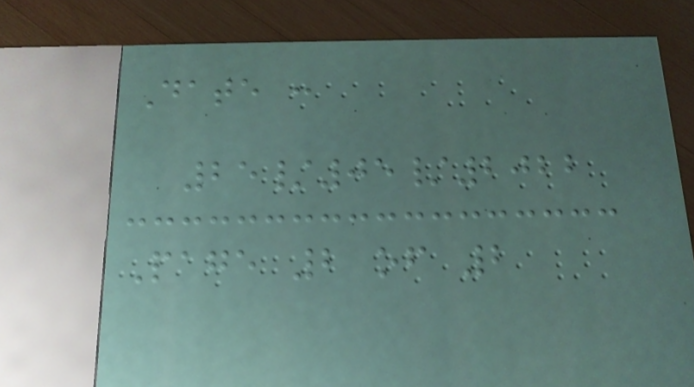Date :
25/05/2022
Page 2 of 2
